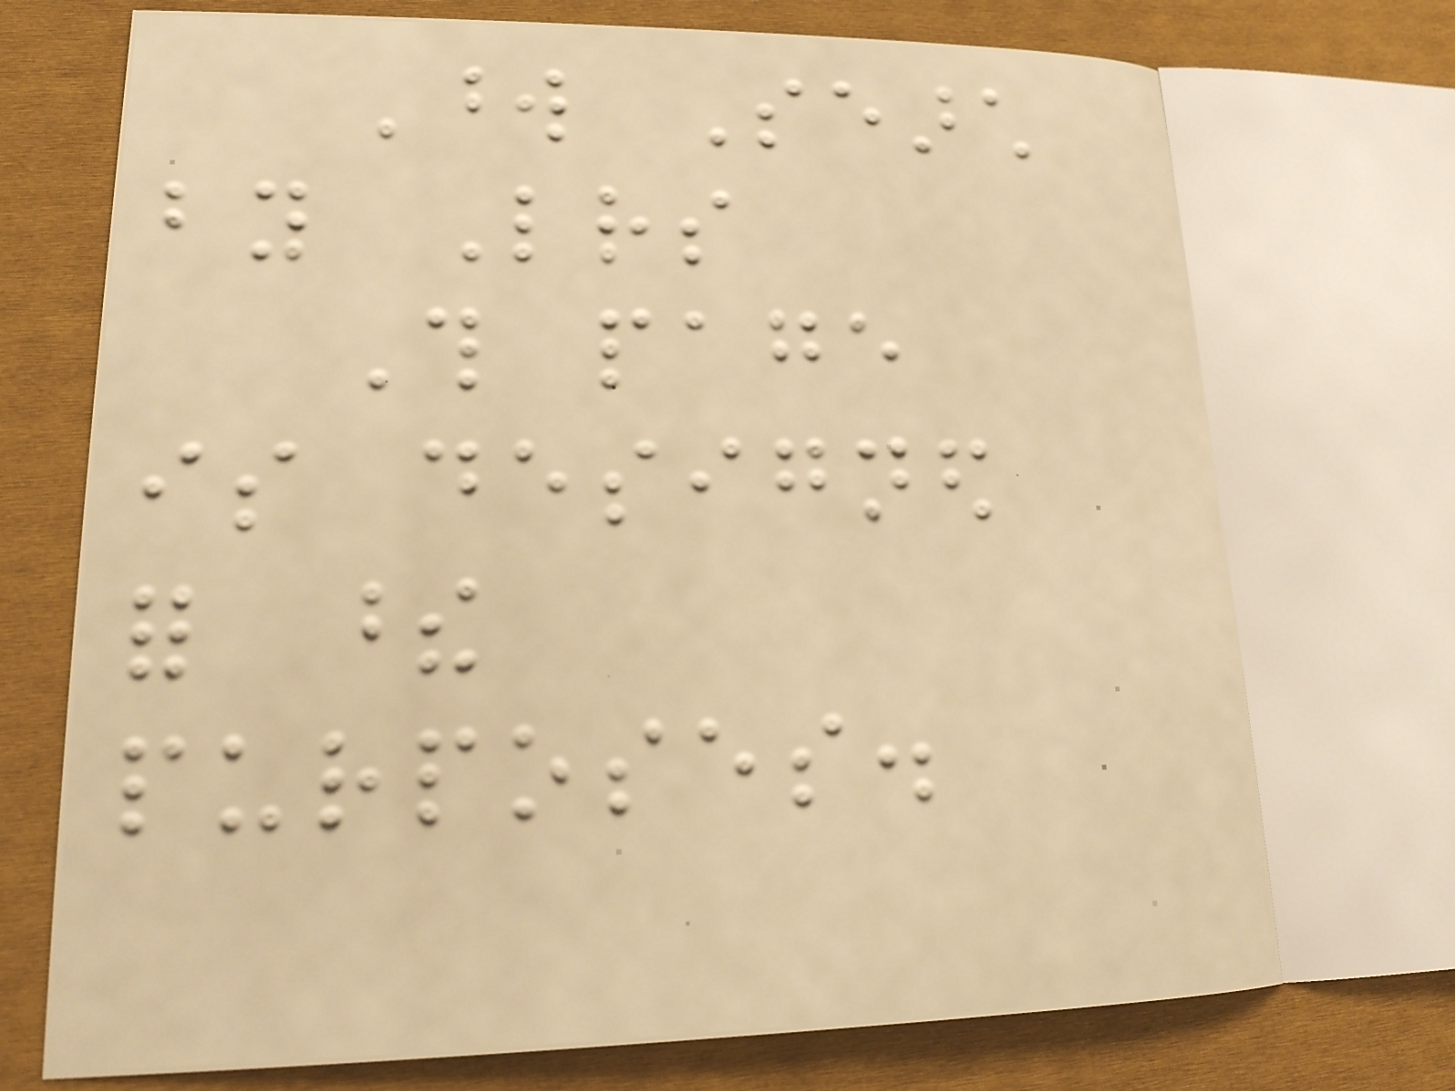Word Search
by Letters
This page
is designed
for these
purposes.
